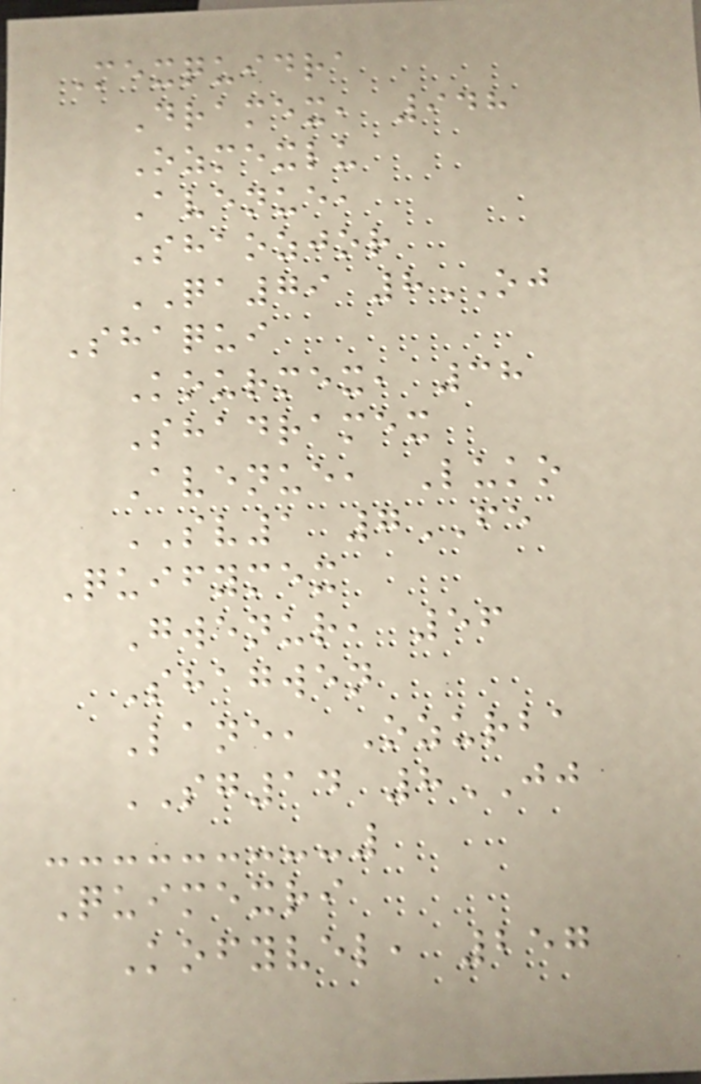Mexquidra
Dramex, 948
Ozmexlu
Avenue,
Shaozjor
QA79 8OJ
Shaqui
Kourmex, 38
Shadramex
Avenue, Luko
SV1 7FE
Quifymex
Gwenur, 56
Shagwen
Lane, Ozurba
SG14 8JJ
Quimexri
Kofyvel, 257
